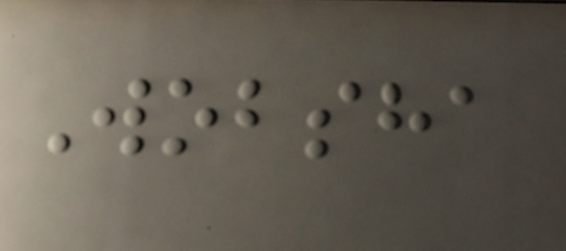Wobsha
